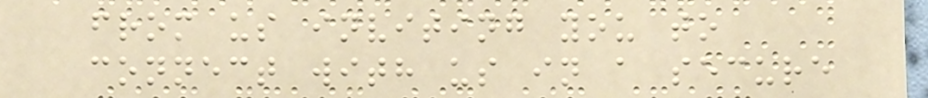from us inviting you to
connect with us in a secure
